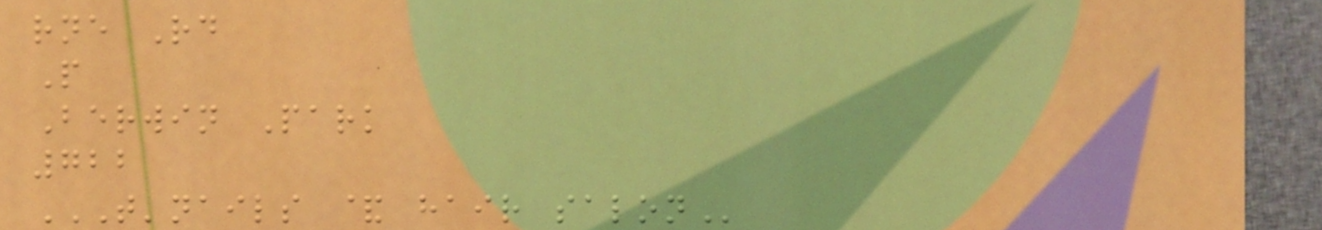rne Rd
P
Berwin Park
722
T'NAILS & HAIR SALON
